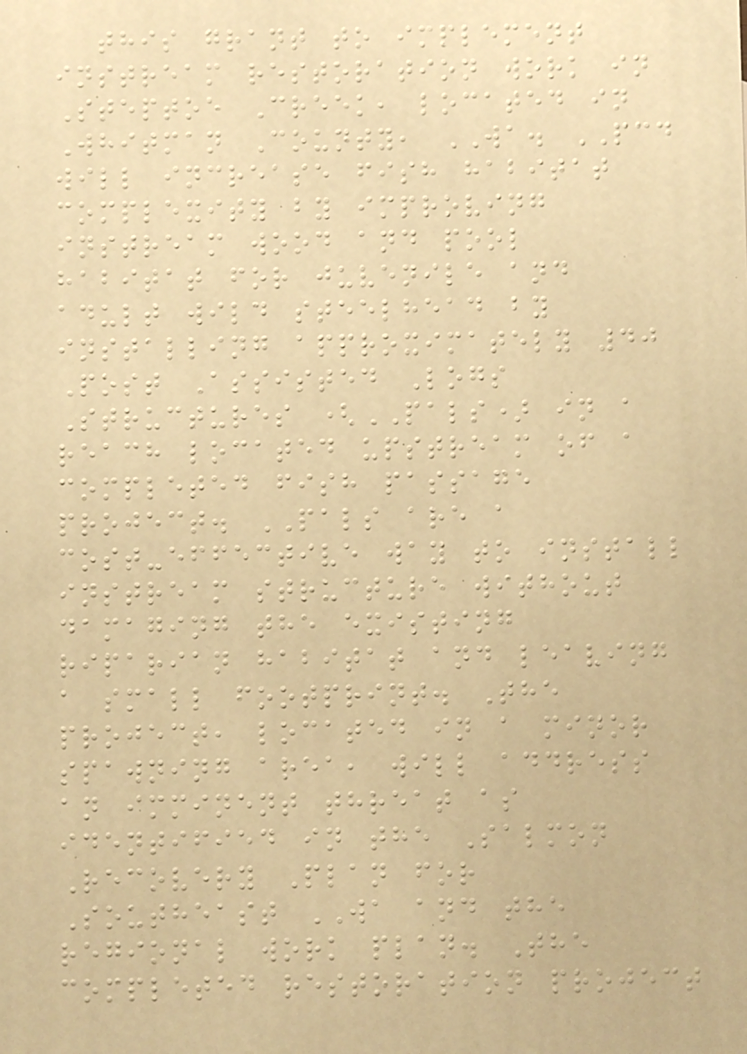this grant to implement
instream restoration work in
Steptoe Creek, located in
Whitman County, WA. PCD
will increase fish habitat
complexity by improving
instream wood and pool
habitat for juvenile and
adult wild steelhead by
installing approximately 40
Post Assisted Logs
Structures (PALS) in a
reach located upstream of a
completed fish passage
project. PALS are a
cost-effective way to install
instream structure without
damaging the existing
riparian habitat and leaving
a small footprint. The
project, located in a minor
spawning area, will address
an imminent threat as
identified in the Salmon
Recovery Plan for
Southeast WA and the
regional work plan. The
completed restoration project
